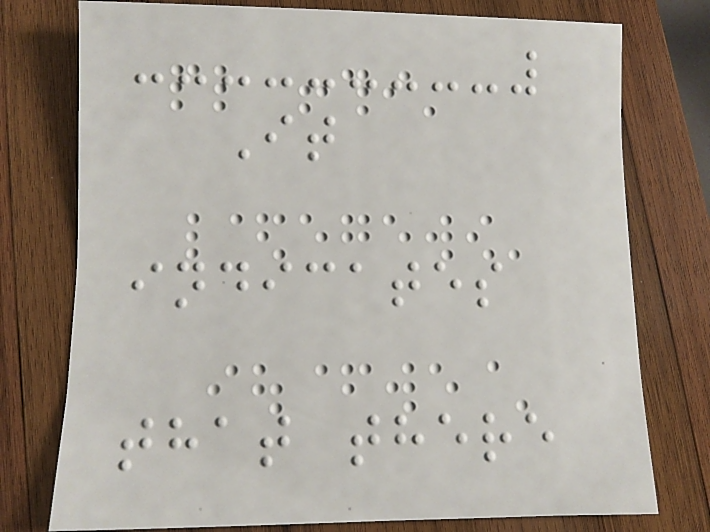It
indicates
that there
